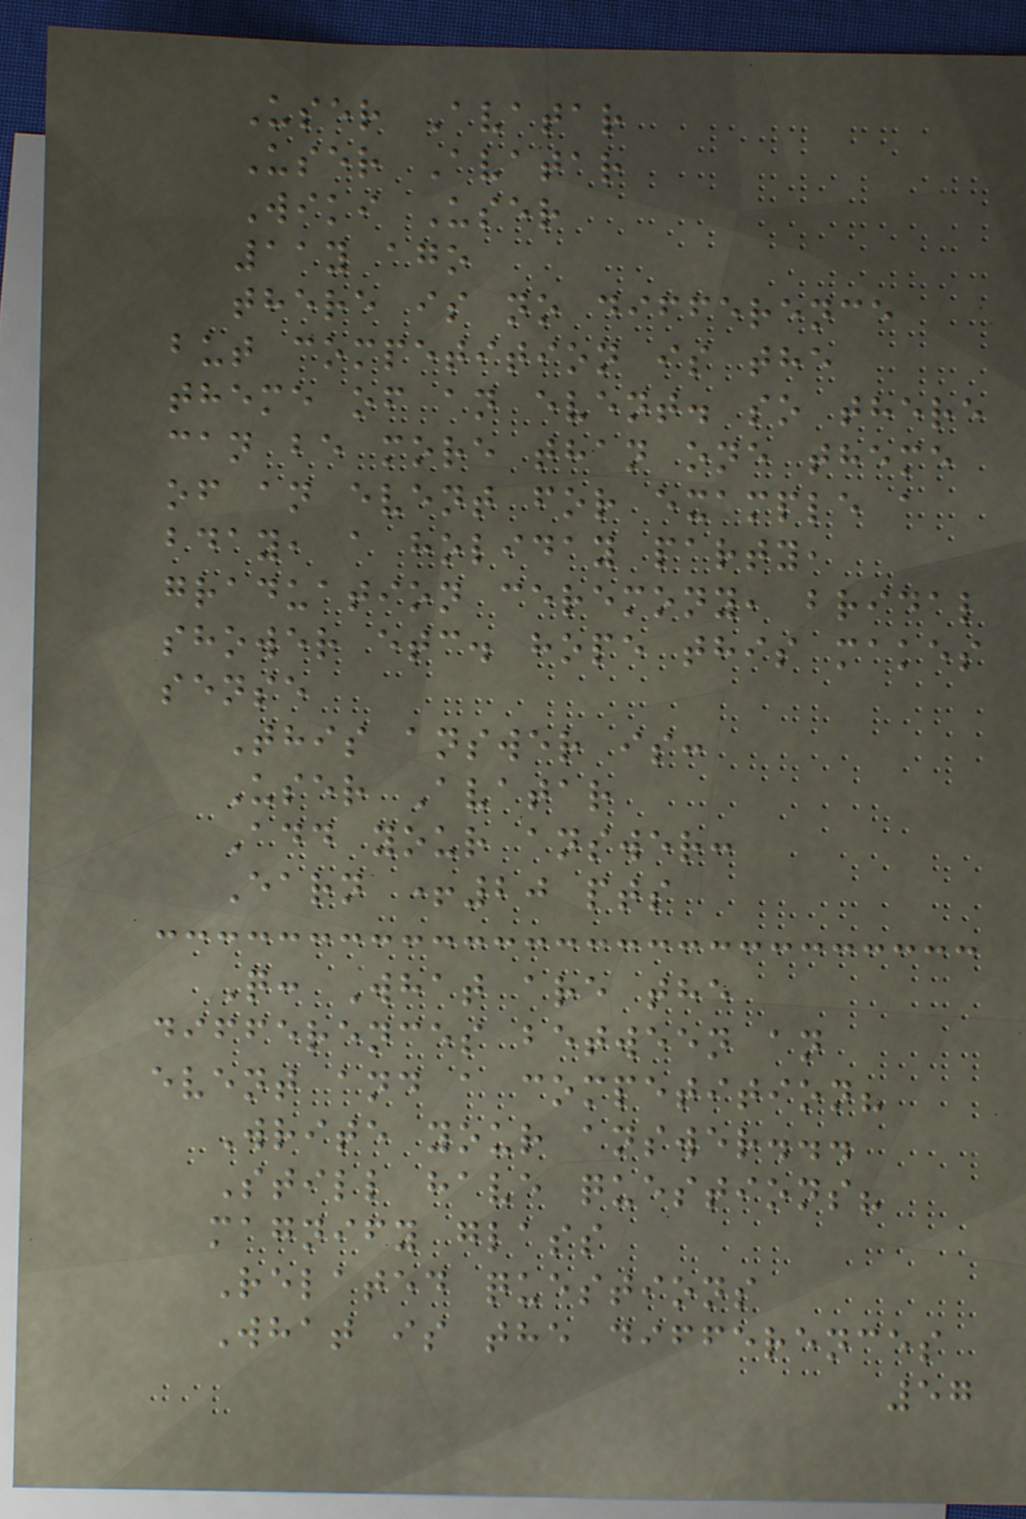User Avatar
User Avatar
Wiki User
11y ago
there is no difference
but competition is the
theme of an event. so there
can be more than one theme
of an event for example a
bday, a holiday party,
graduation ceremony, bridal
shower etc. hope this makes
sense
This answer is:
User Avatar
Add your answer:
Earn +20 pts
Q: What are the
differences between an
event and a competition?
Write your answer...
Still have questions?
magnify glass
Related questions
What is the differences
57
